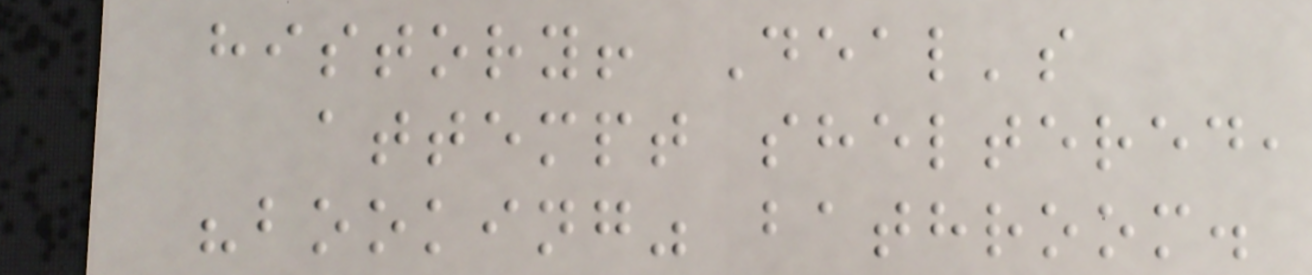history! Deal's
attempt sheltered,
"booking" bathroom.
